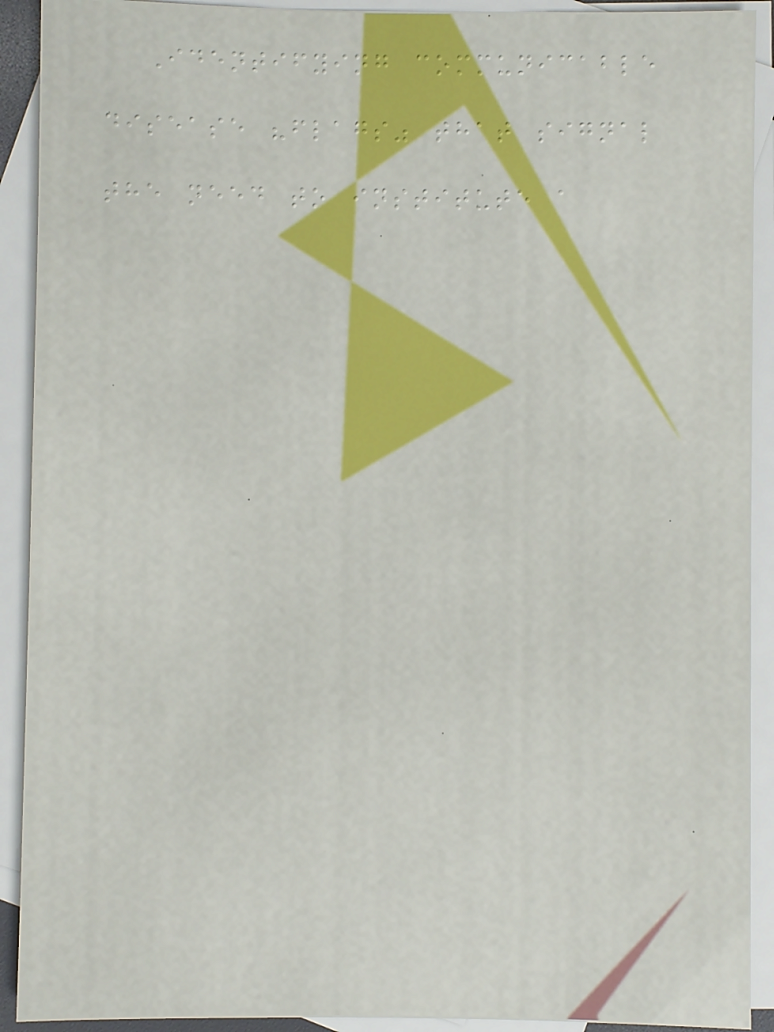Identifying communicable
disease "flags" that signal
the need to institute a
